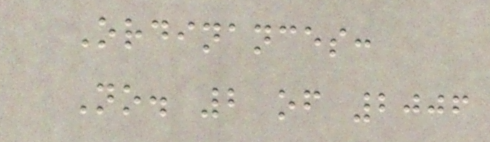Ordinances:
No. 2 of 2006
